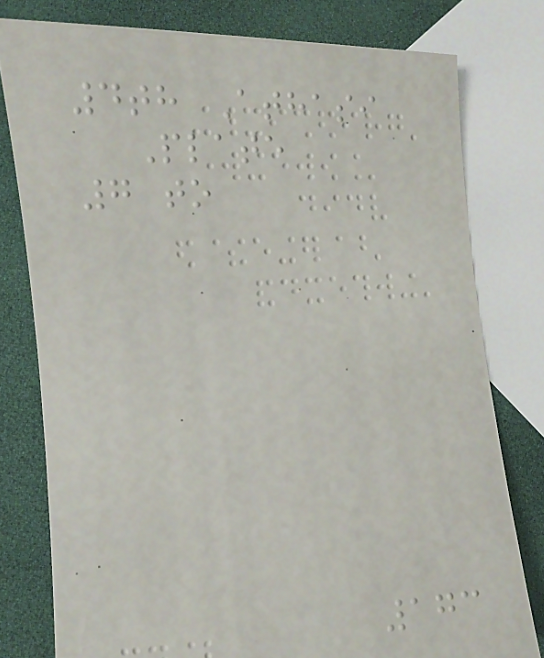4th Athasi
Plate
7 to
173
